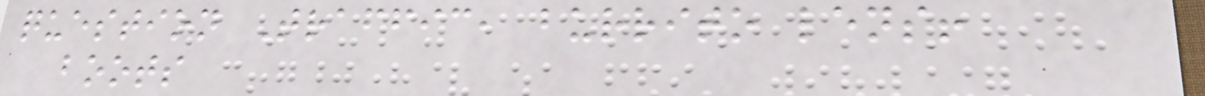question Traffic, burrito lens!
boots
